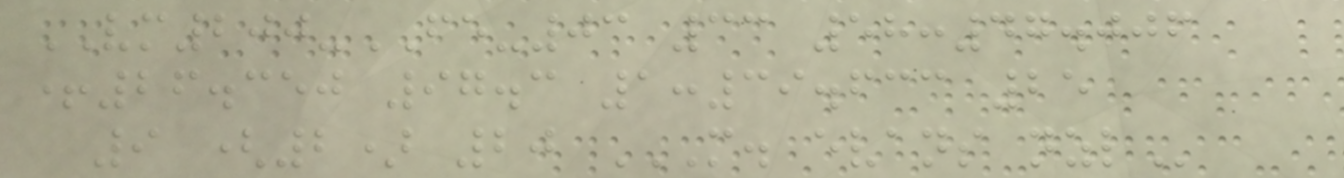VM200-FE-03 33 58:47.006
+26.350 97.3 1:39.633 25
9 (2) 20 M. EVANS NZL
